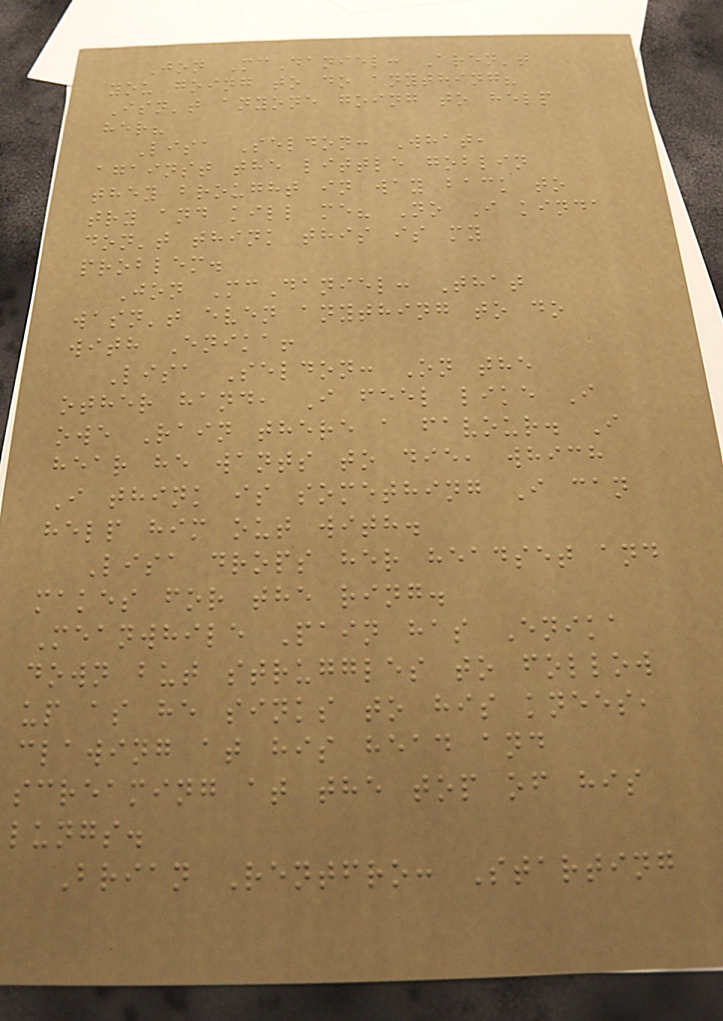Jon McDaniel: Aren't
you going to do anything?
Isn't anyone going to help
her?
Lisa Seldon: What,
against the little goblin
they brought in way back to
try and kill me? No I kinda
don't think this is my
problem.
Jon McDaniel: That
wasn't even anything to do
with Enika!
Lisa Seldon: On the
other hand, I feel like I
owe Rain there a favour. I
hear he wants to die, which
I think is something I can
help him out with.
Lisa drops her headset and
makes for the ring.
Meanwhile Pain has Enika
down but struggles to follow
up as he sinks to his knees,
clawing at his head and
screaming at the top of his
lungs.
Brian Rentfro: Starting
